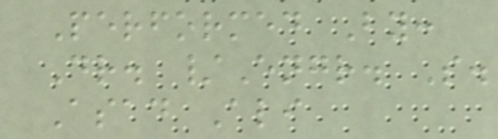Performed By:
Dr. /Engr. S.
Asad Ali
